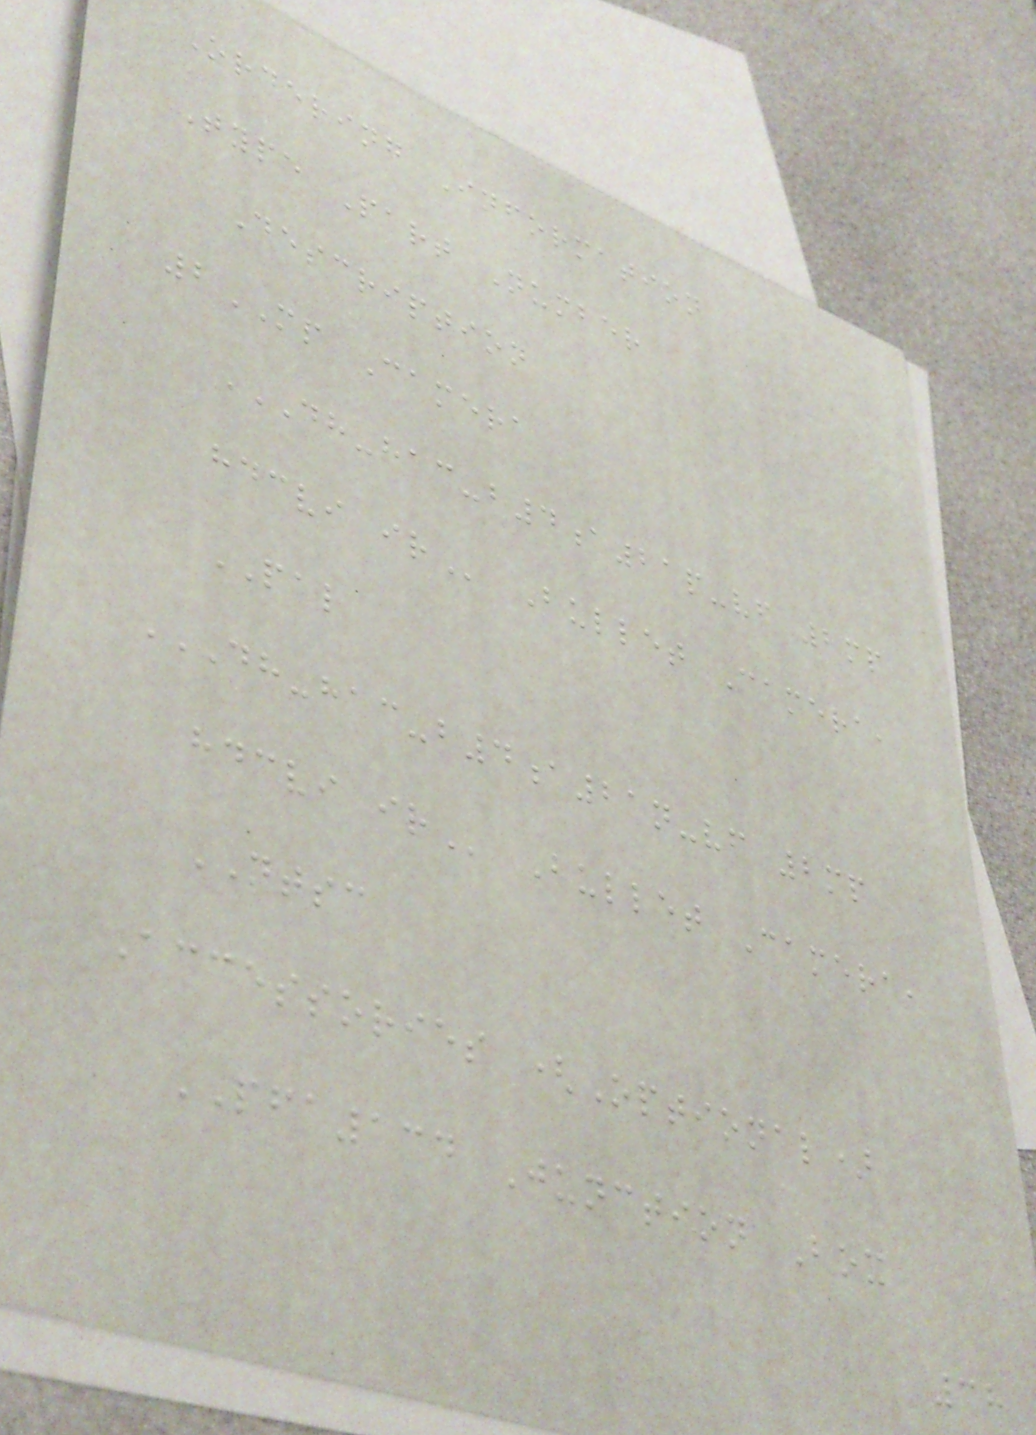Ordering Information
Type Part Number
Description
2MP Camera
DH-HAC-B4A21P-VF 2MP
HDCVI IR Bullet Camera,
PAL
DH-HAC-B4A21N-VF 2MP
HDCVI IR Bullet Camera,
NTSC
Accessories (Optional)
PFA134 Junction Box
38
